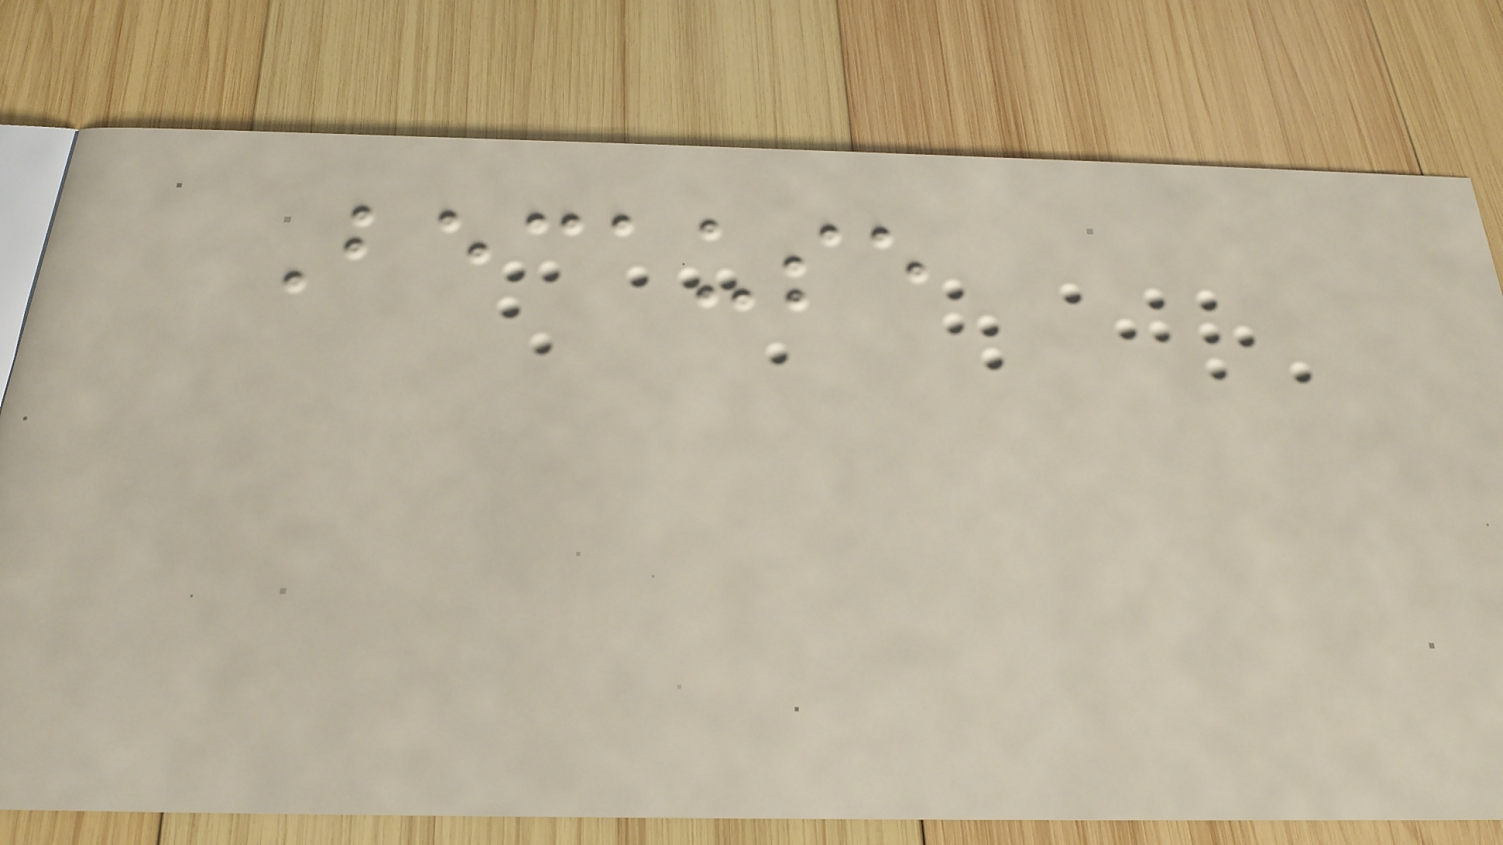Because
